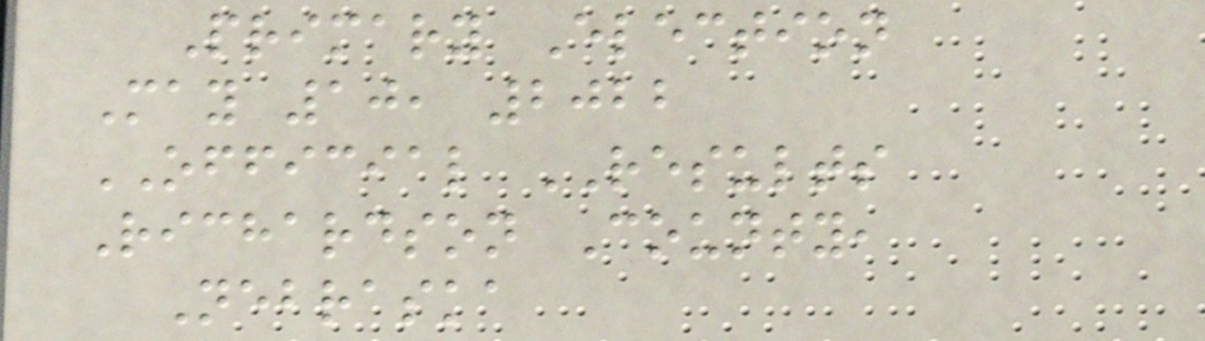Primary Election
May 10, 2022
OFFICIAL RESULTS
Richardson County,
Nebraska
